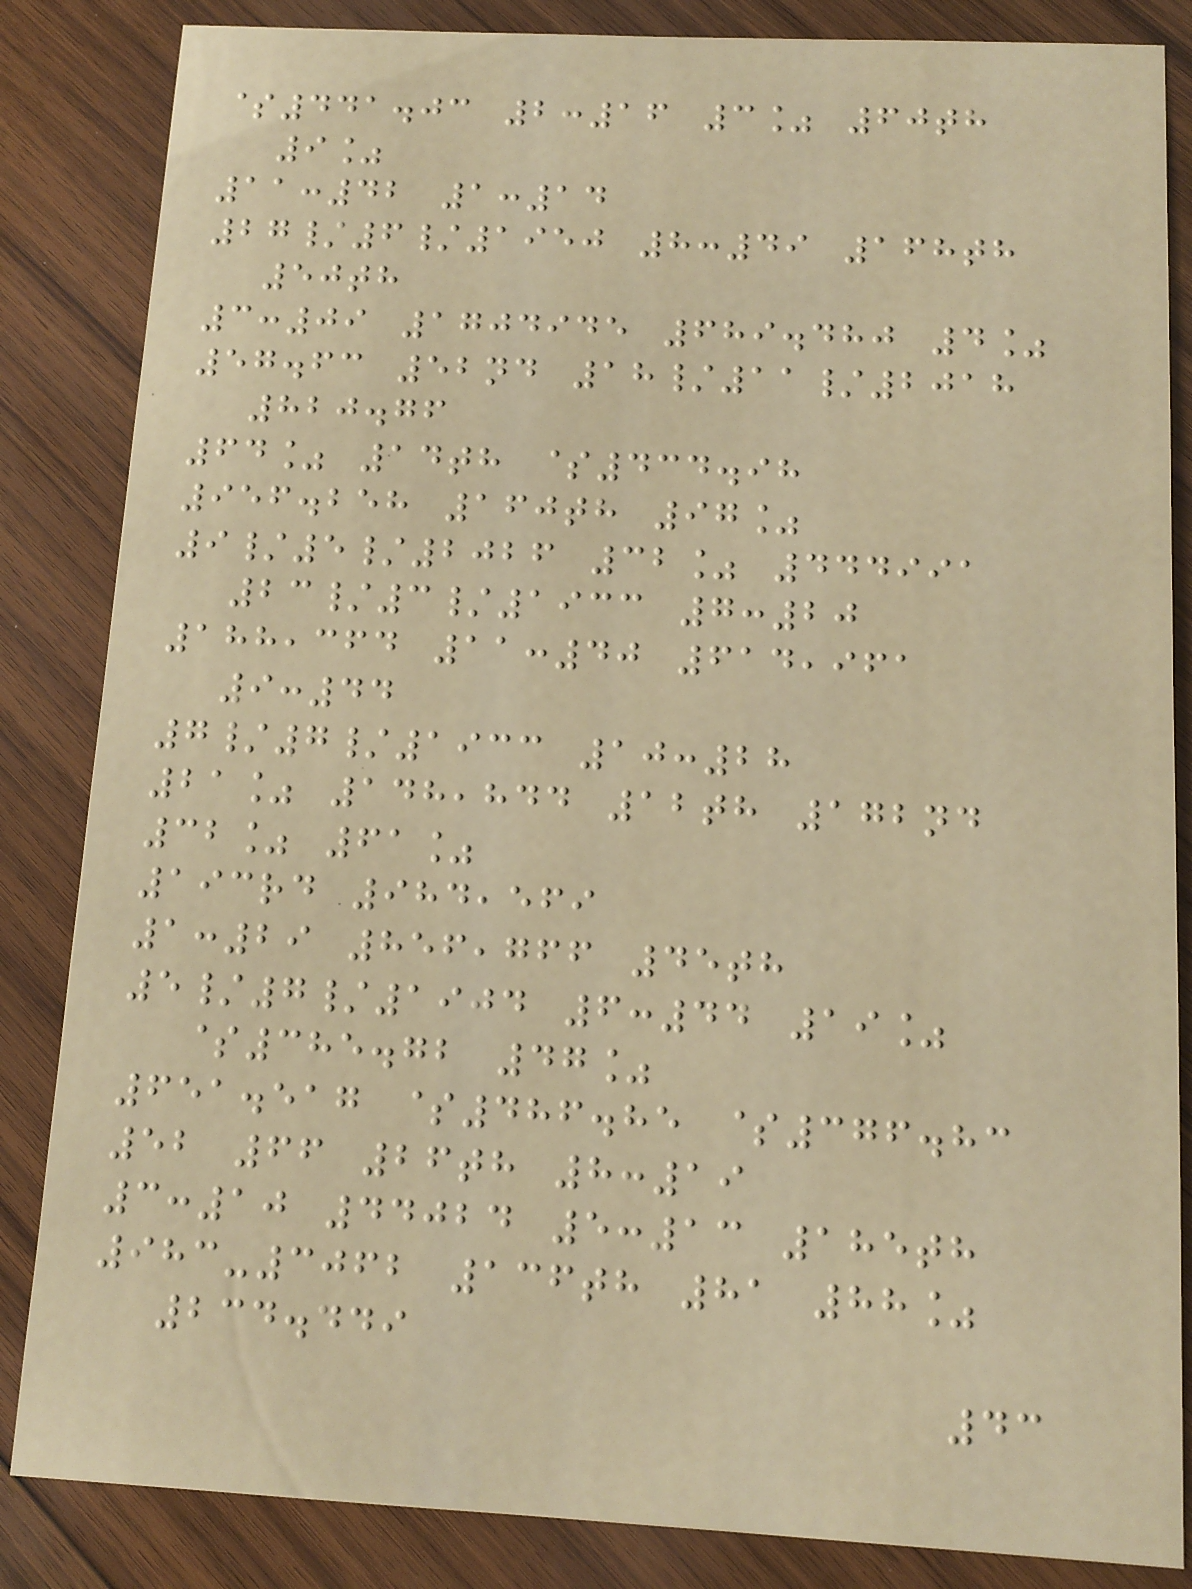$441.03 2:16 3% 60th
9%
11:42 1:14
27/6/1950 8:49 168th
50th
3:09 1704945 689.480 4%
57.63 52nd 18/11/2018
820.76
64% 14th $434.98
956.258 160th 97%
9/5/2026 32% 444991
23/3/1933 7:20
188,364 11:40 614,961
9:44
7/7/1933 10:28
21% 148,844 12th 172nd
32% 61%
193rd 984,569
1:29 856,766 45th
5/7/1904 6:44 19%
$385.72 47%
651.517 $486.85 $376.83
52 66 26th 8:19
3:10 44024 5:13 185th
983-3062 136th 81 88%
234.449
43
